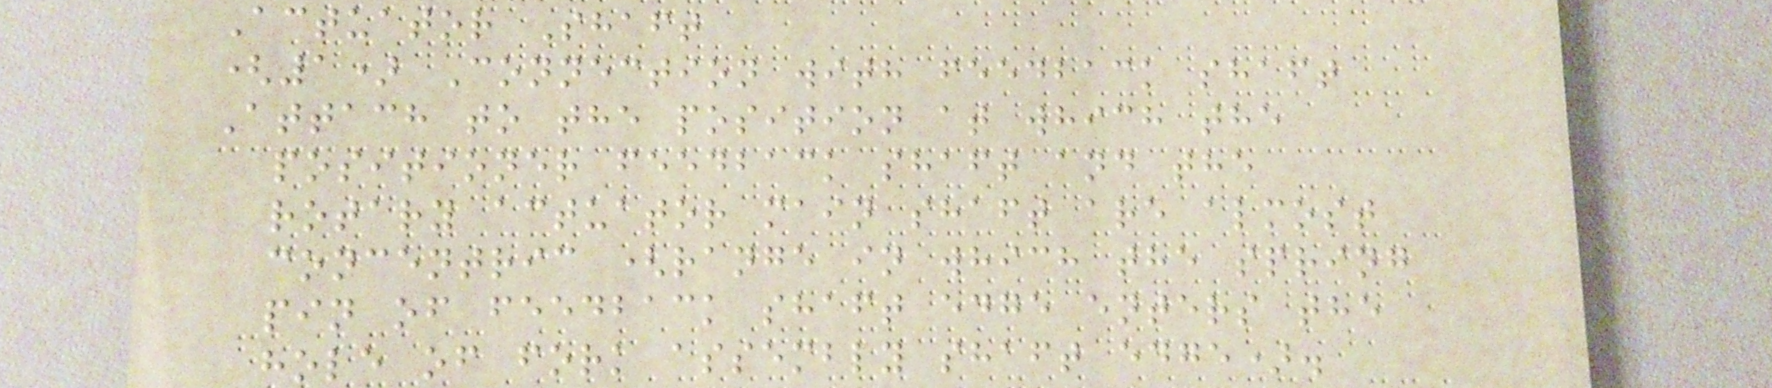Actuator Shaft
(1) Connection with feedback shaft
Attach to the position at which the
positioner feedback shaft and the
rotary actuator main shaft are almost
concentric (range in which the spring
pin of feedback shaft edge enters the
hole of fork assembly shaft edge).
